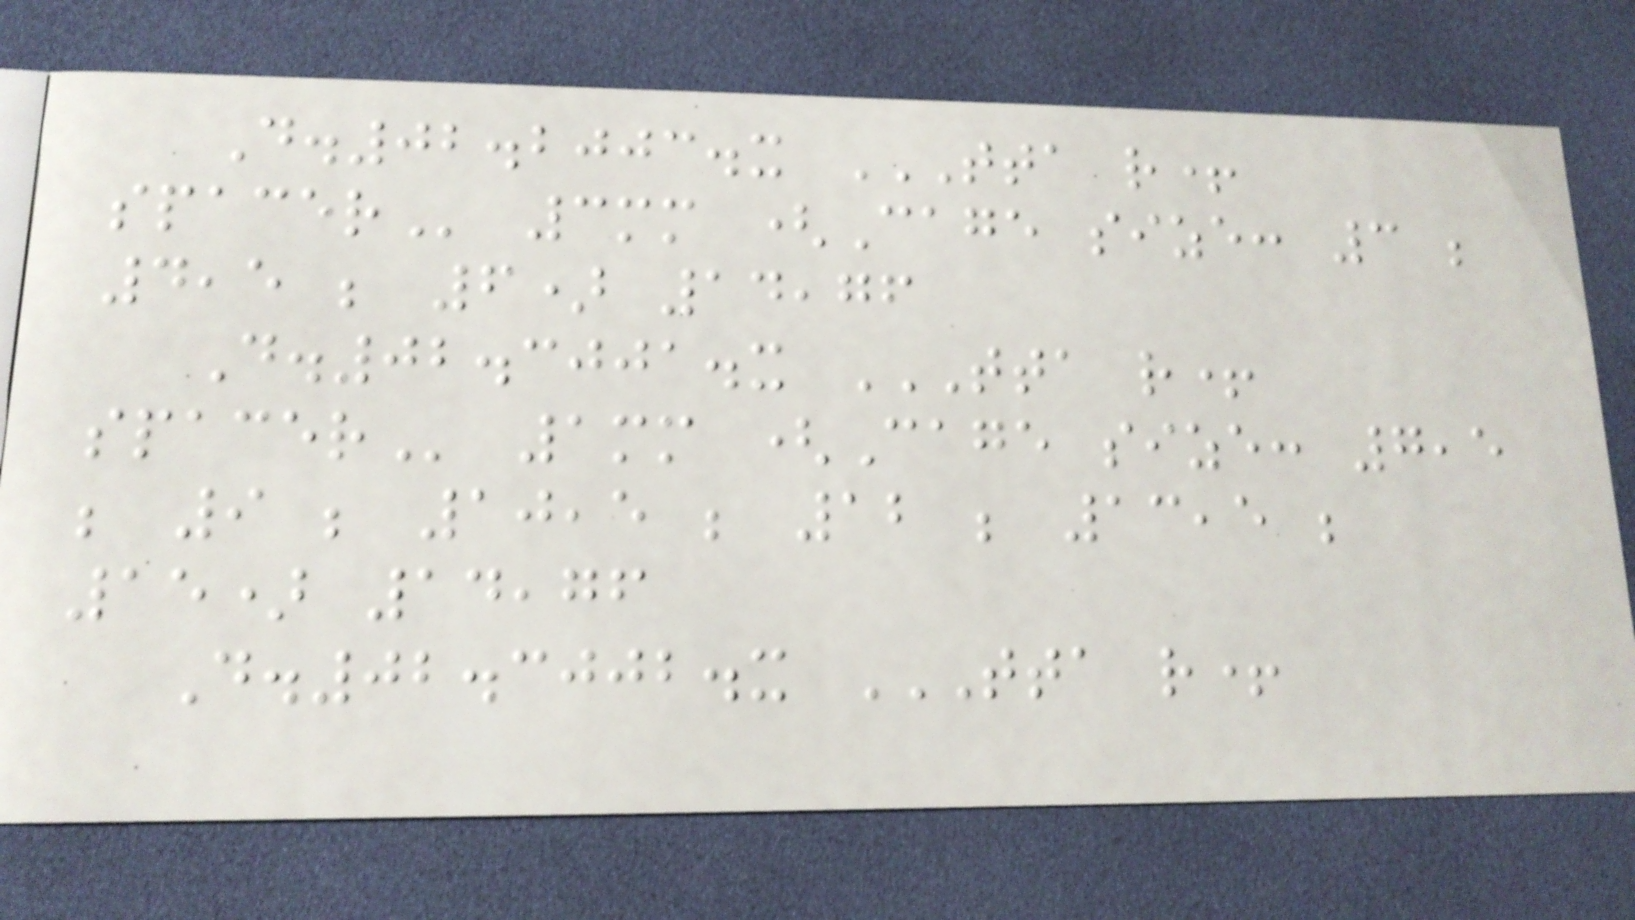D.02.2003.x TTA R+
SPACER 3mm (Cage size: 3 ;
4,5 ; 6) 14,76
D.02.3001.x TTA R+
SPACER 1mm (Cage size: 7,5
; 9 ; 10,5 ; 12 ; 13,5 ;
15) 14,76
D.02.3002.x TTA R+
